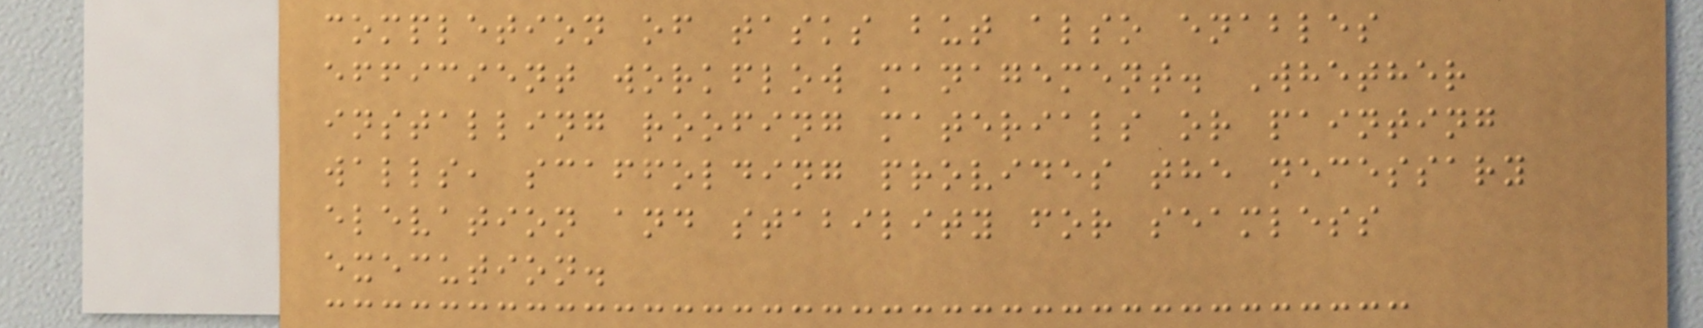completion of tasks but also enables
efficient workflow management. Whether
installing roofing materials or painting
walls, scaffolding provides the necessary
elevation and stability for seamless
execution.
